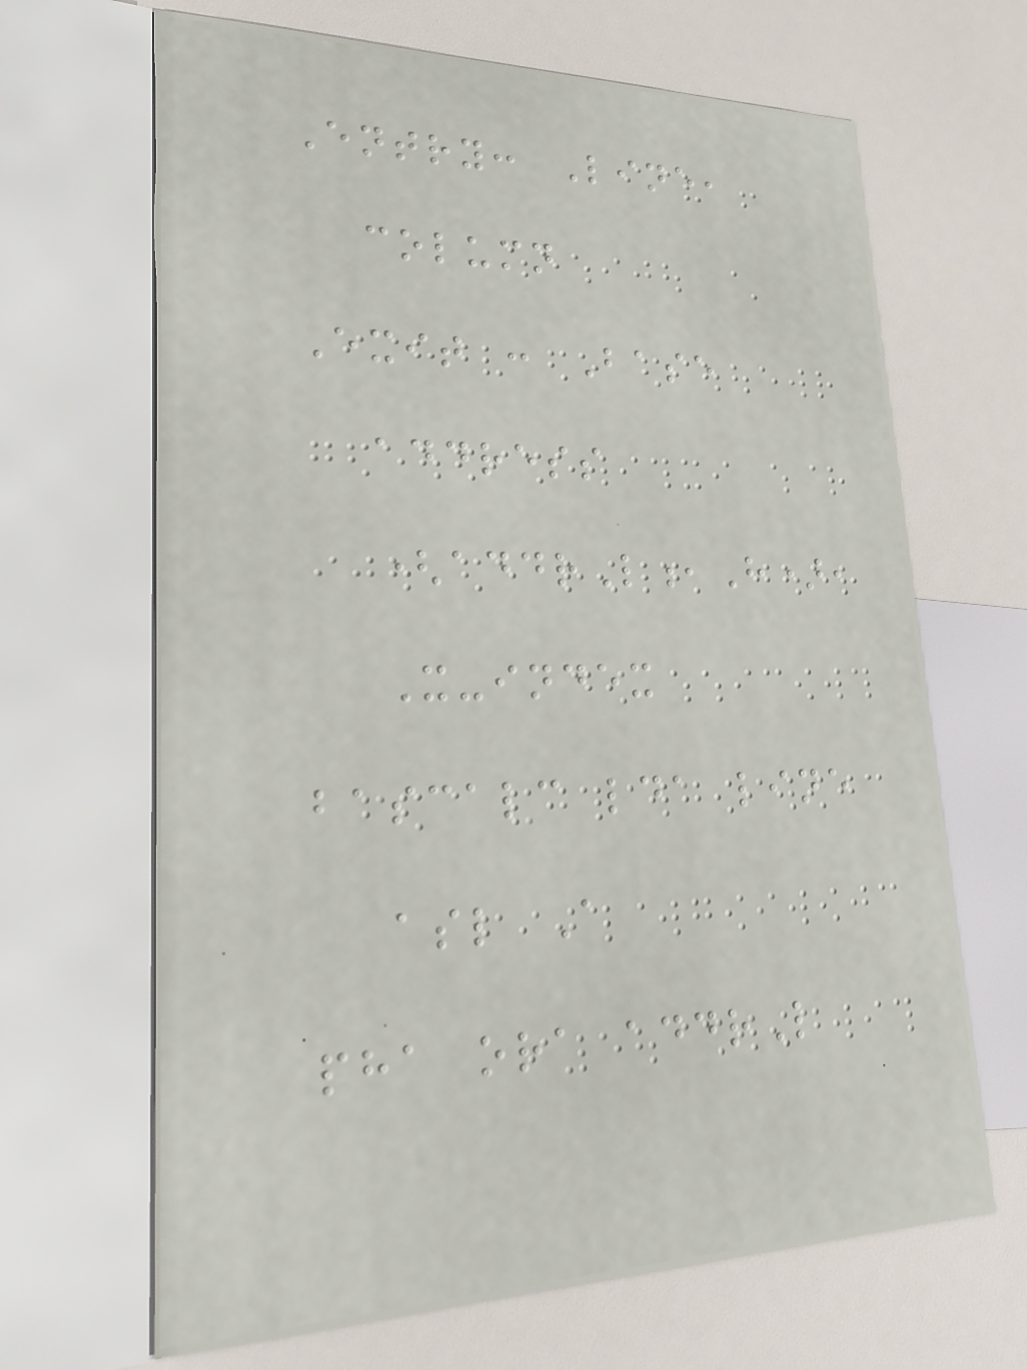Entry: Line,
column
Exit : Base
address
(addrL,H),
X-index
bascalc lda line
asl A
pha ora addrL
